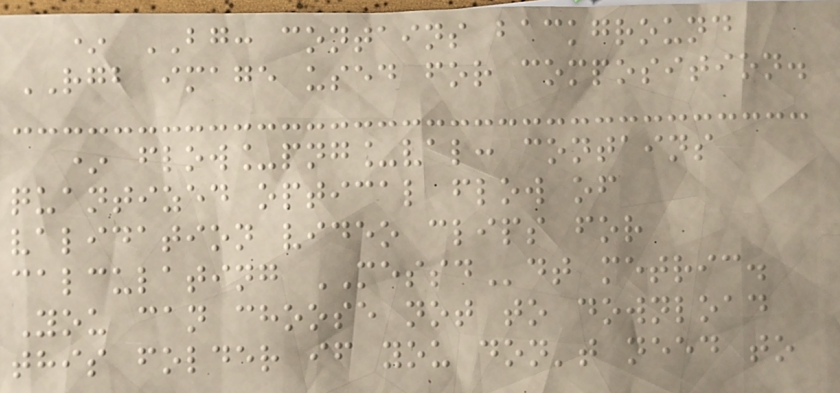* BG: contains background
RGB image used for composition.
* flow_png_val: contains
quantized optical flow of
validation video clips for
calculating MESSDdt metric.
You can choose not to download
this folder if you don't need to
